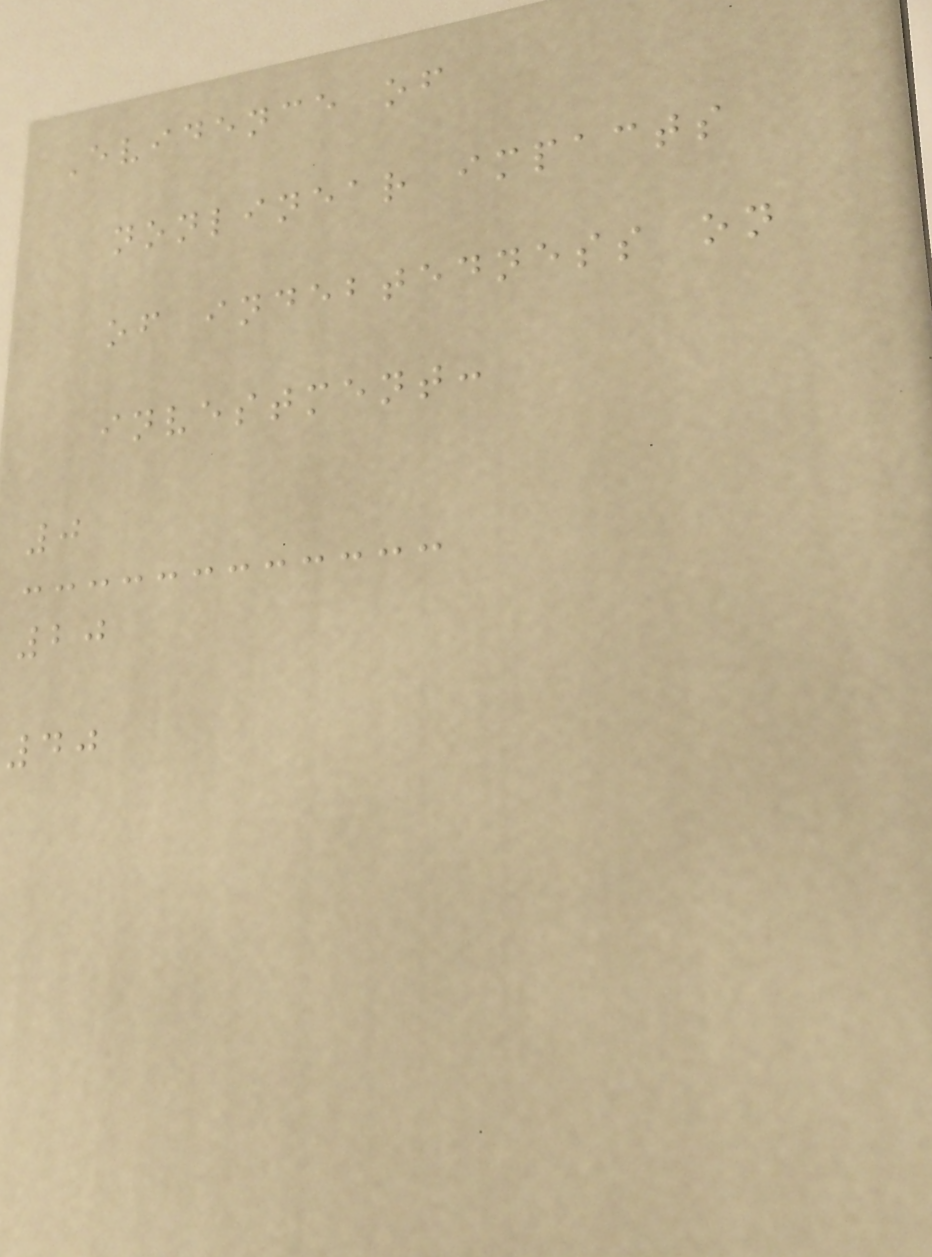Evidence of
nonlinear impacts
of indebtedness on
investment:
0
20
40
